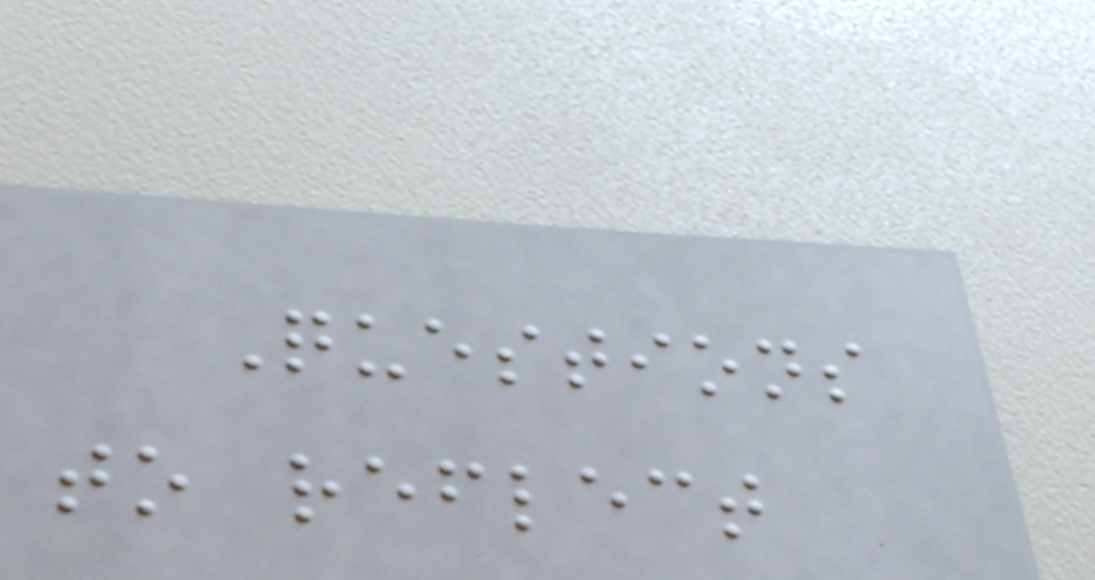Questions
to reflect
